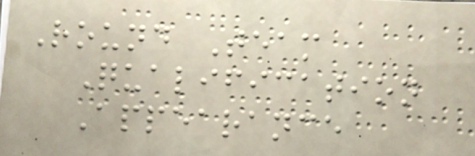Round Team
Qualification
Appearance
